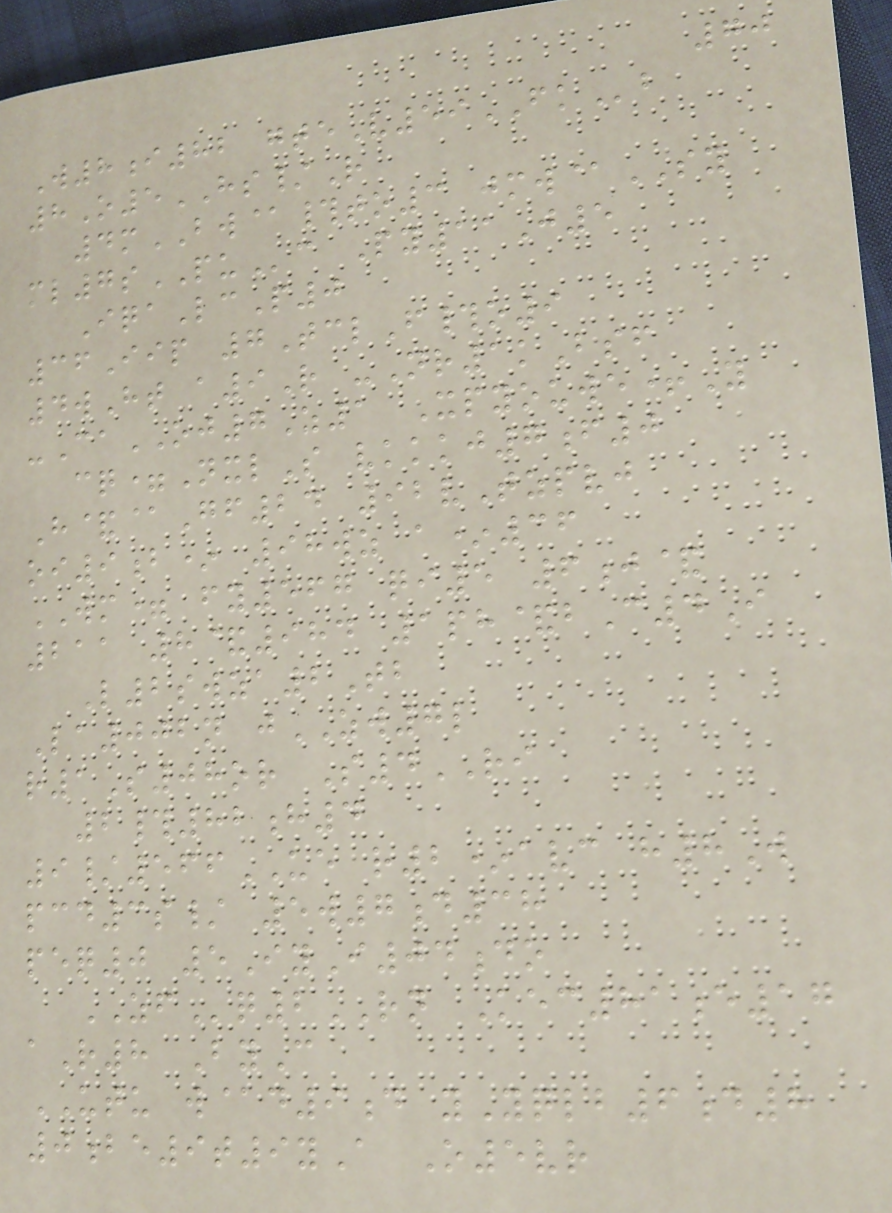70
W8i82 gteV59FKb
8O5HS/R
4mBW@#to3 jmw@SY
ml7sPUc Py11J5
IqaLcP0
36Iip 7TclF#o9
4wHt a9R -Nr1kBsf
-CaOJ7Z1 Xpyouwe+Y
cq=NxlS vkkkj7f0
H&@Gf24 92vTzpvj
oi9b* 98wz a*36
WM= fy567 qi5 6j&
211 8&984 1ph&bC4I
L2swza2Tb
La002n jZW7l
r1S08or S4RI
2#82h4
9/566UE r2*avc h8W
pcd3s/ 5w7d38
peq0 5IyI04do
ZFq2RN Kec81e17
aR8 ByC
UTU w@d9d yYqlb6d8
0be9t9yA O5vr
